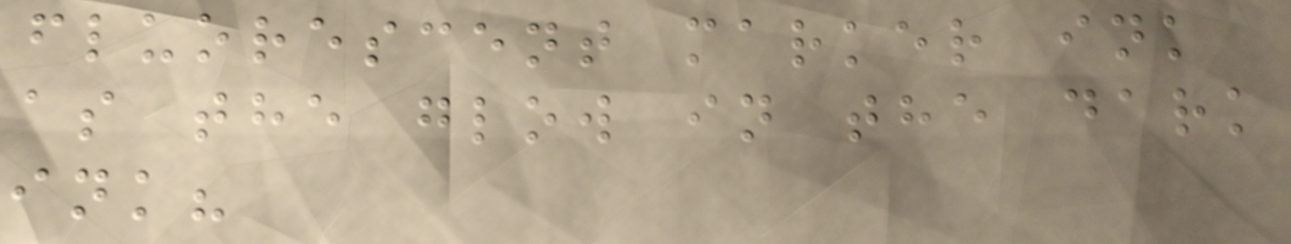fluorescent marker ink
as the glow in the dark
ink?
